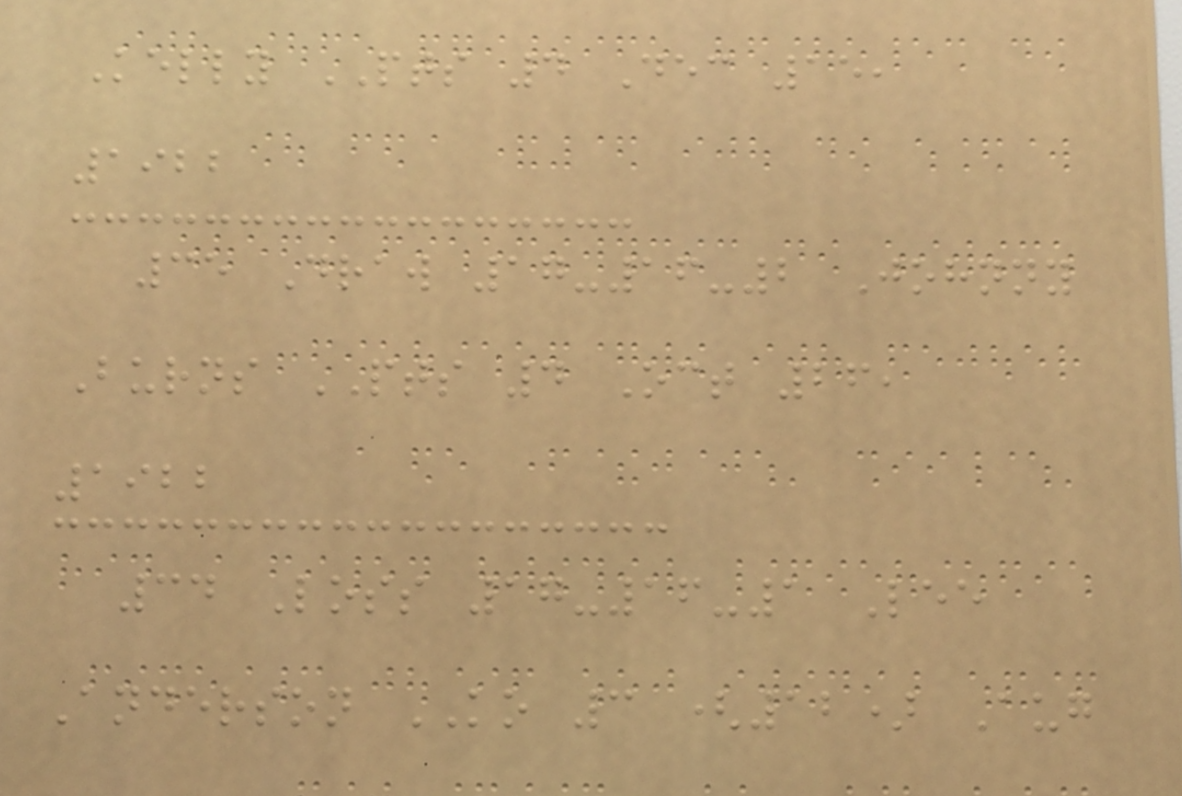Kelly PTS 4 Dec 15,
1922
35 Draw 17-16-2 Johnny
Burns PTS 4 Oct 26,
1922
34 Loss 17-16-1 Lee
Anderson KO 3 (12) Aug
